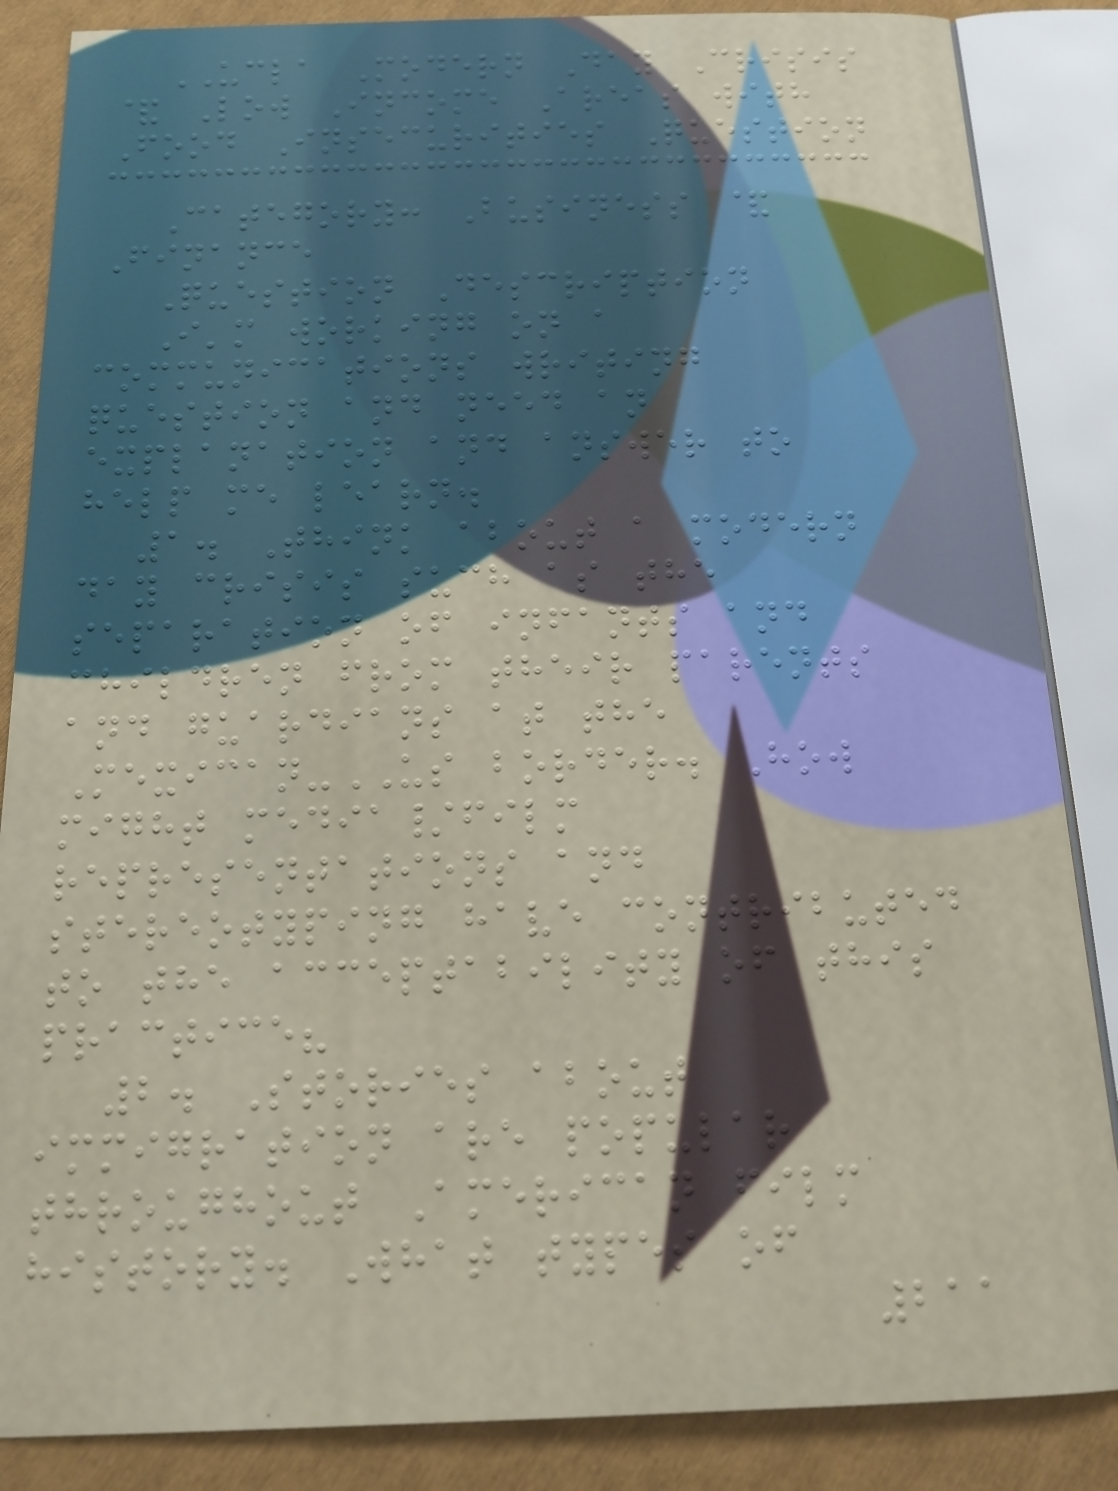UCLA Modern Day Crisis
& Low Income Areas with
Food Insecurities Question
Category: Business &
Finance
Question Description
I'm working on a
communications writing
question and need an
explanation and answer to
help me learn.
1. Think about a modern
day crisis such as the
separation of infants and
children from their parents
and guardians at the
Mexican-US border. How
might media/film
representations and
stereotyping have contributed
to the acceptability of this
practice?
2. Stories about
immigration are popular
throughout American film
history. What types of
211
